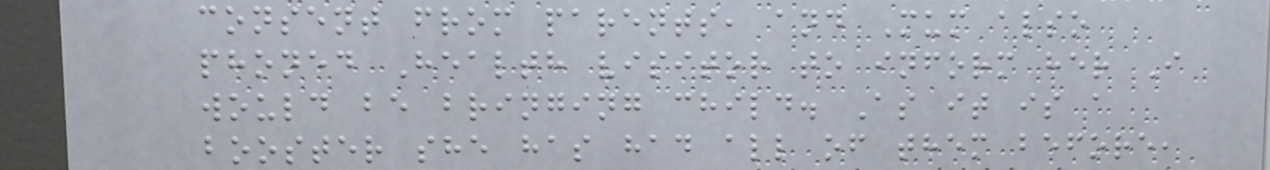consent from parents, and Mum also
phoned Health visitor to inform her I
would be bringing child. As it is a
booster she has had all of them before,
